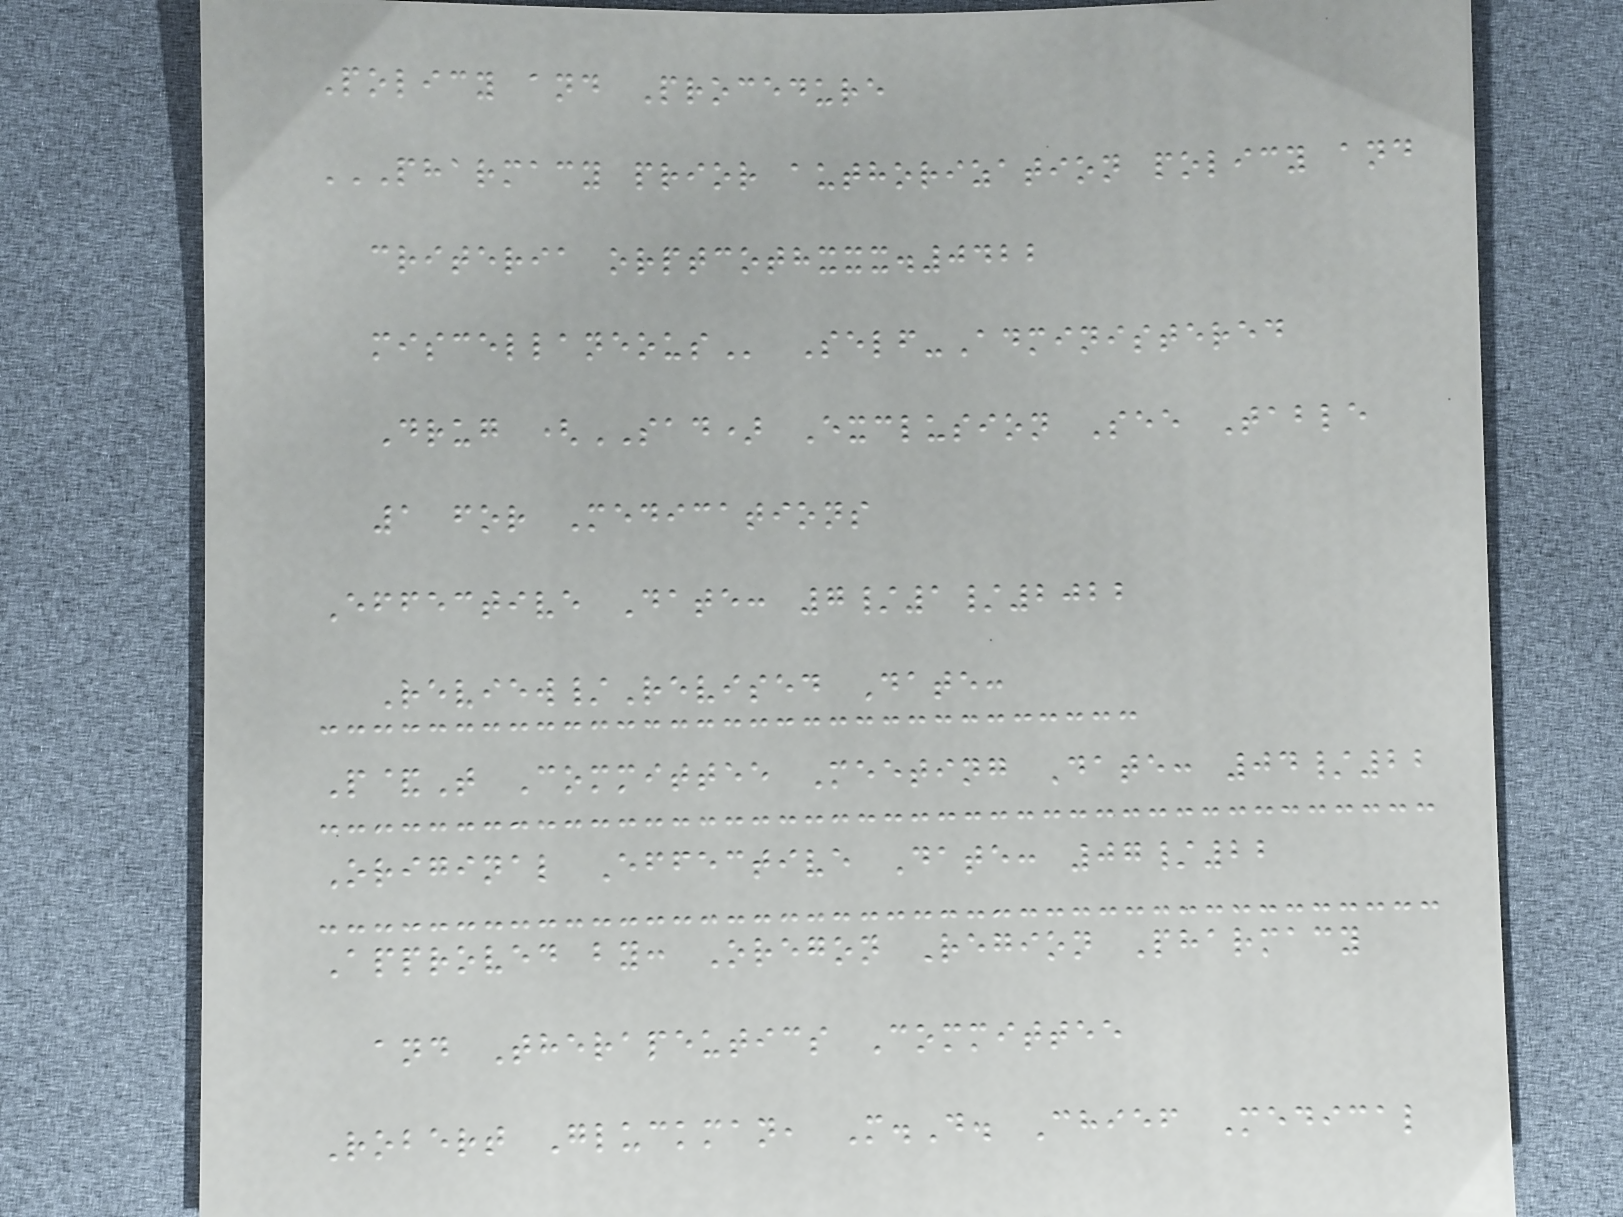Policy and Procedure
PHARMACY PRIOR AUTHORIZATION POLICY AND
CRITERIA ORPTCOTHXXX.0422
MISCELLANEOUS Self-Administered
Drug (SAD) Exclusion See Table
1 for Medications
Effective Date: 7/1/2022
Review/Revised Date:
P&T Committee Meeting Date: 04/22
Original Effective Date: 07/22
Approved by: Oregon Region Pharmacy
and Therapeutics Committee
Robert Gluckman, M.D. Chief Medical
